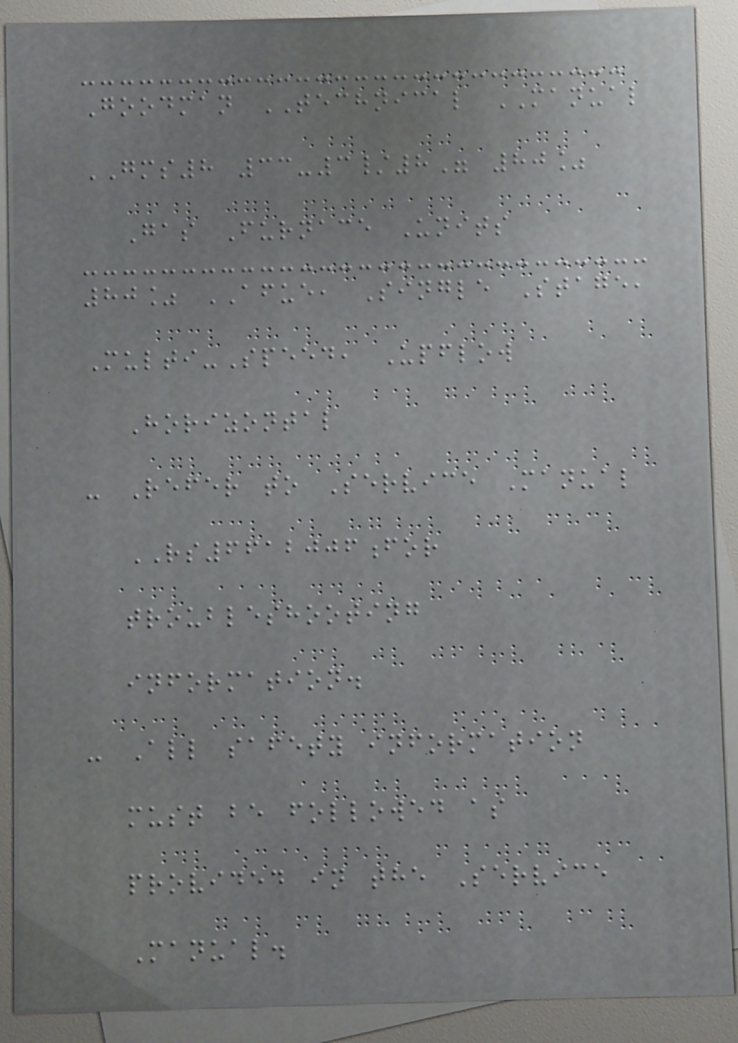Goodman TECHNICAL MANUAL
GMS8 33-3/8" 80%
Gas Furnace Units
80% AFUE, Single Stage,
Multi-Speed, Upflow
Horizontal
- Refer to Service Manual
RS6612006for
troubleshooting
information.
- All safety information
must be followed as
provided in the Service
Manual.
